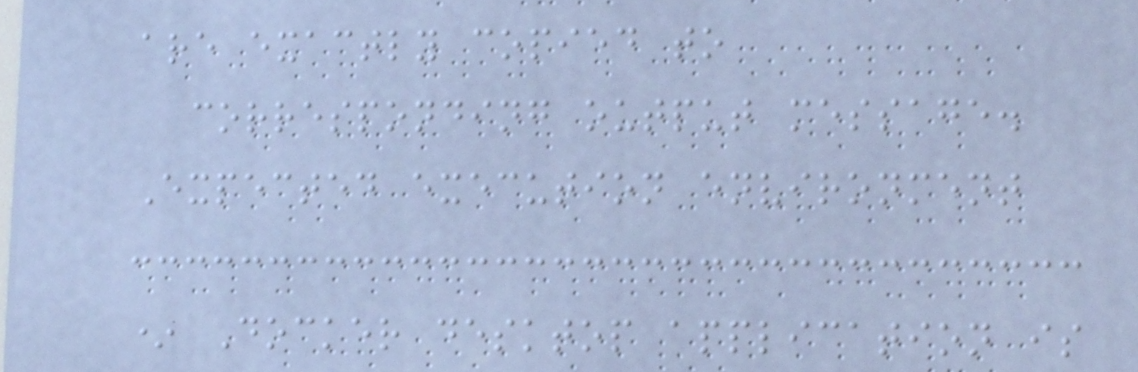are exactly copied to
corresponding output message.
Expected execution environment
* Docker desktop application is
